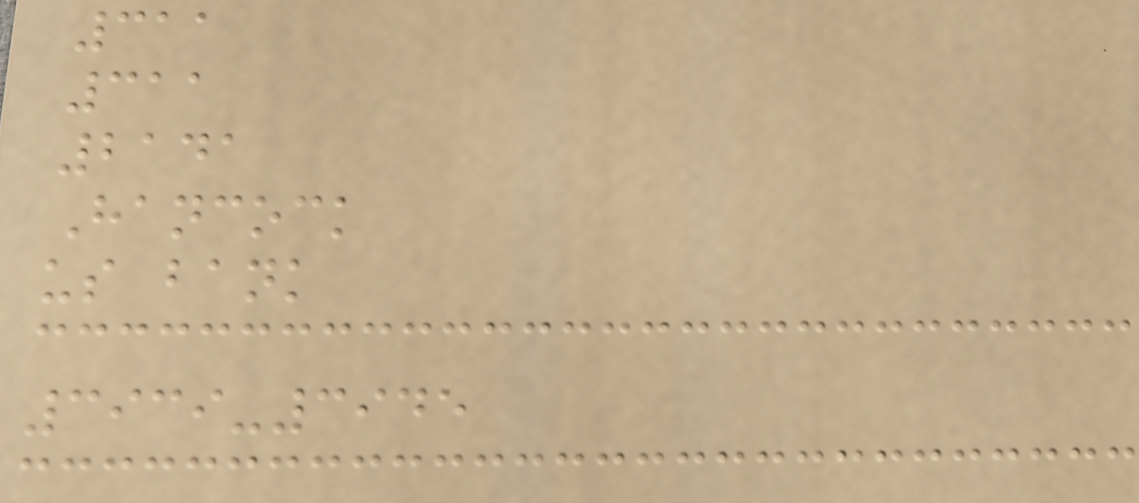311
311
2141
Hancock
us bank
3939-3945
